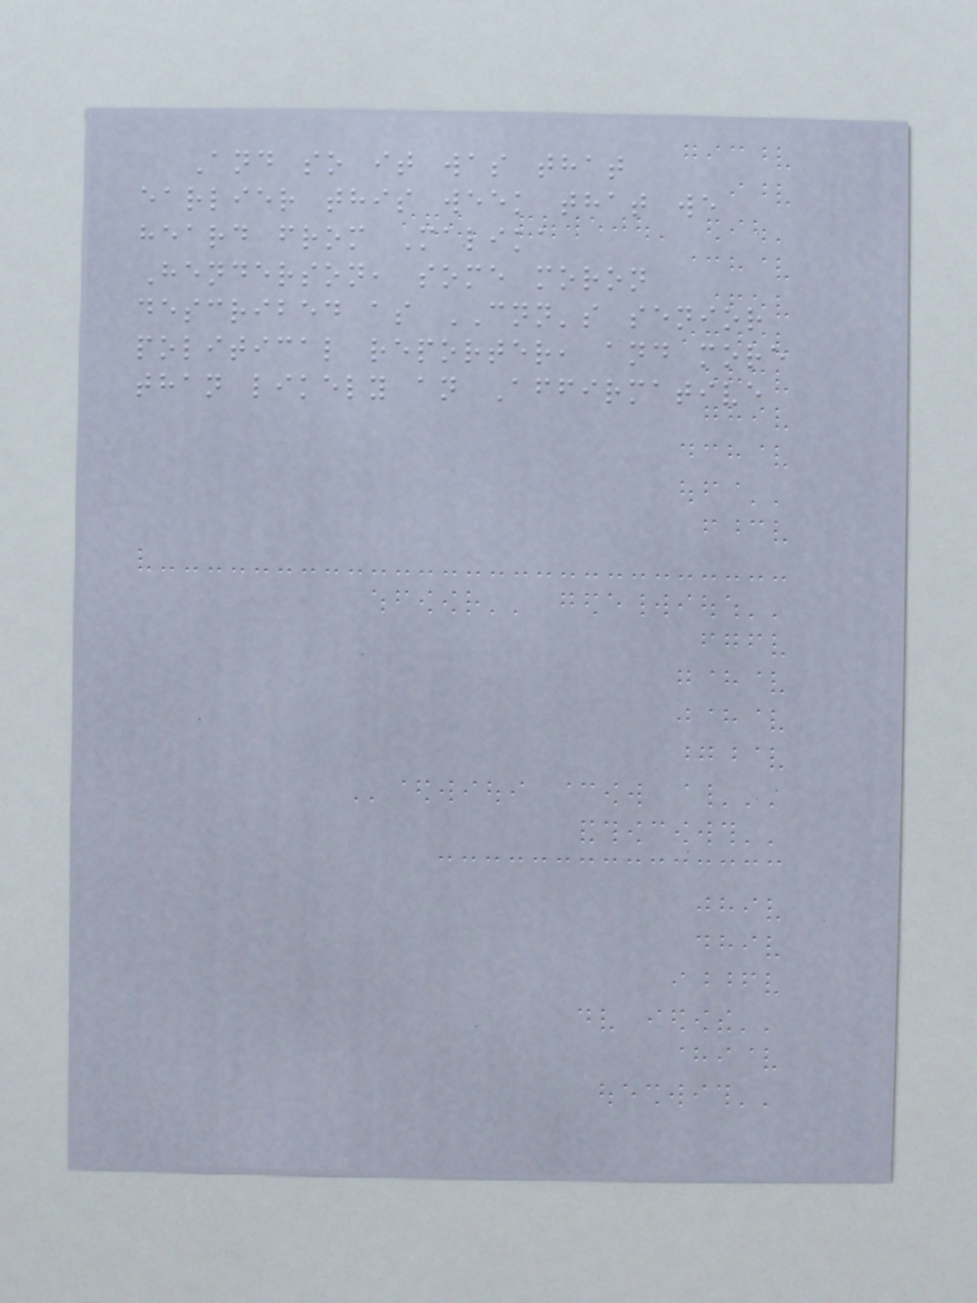And so it was that
earlier this week that we
heard from Malika
Henderson, some moron
described as CNN's senior
political reporter, and more
than likely an Affirmative
